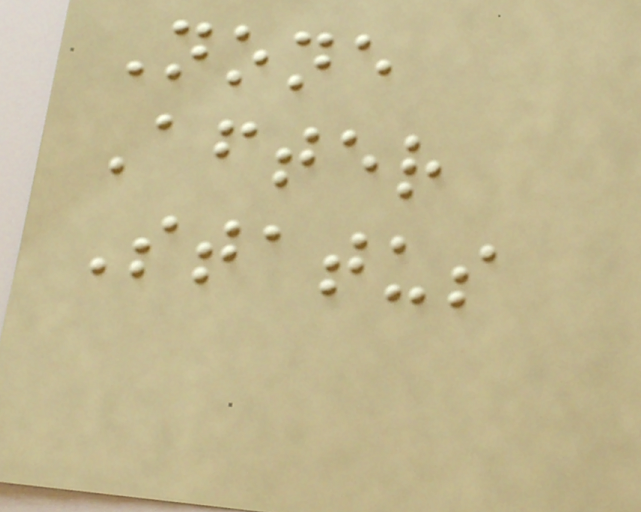None
After
Status
